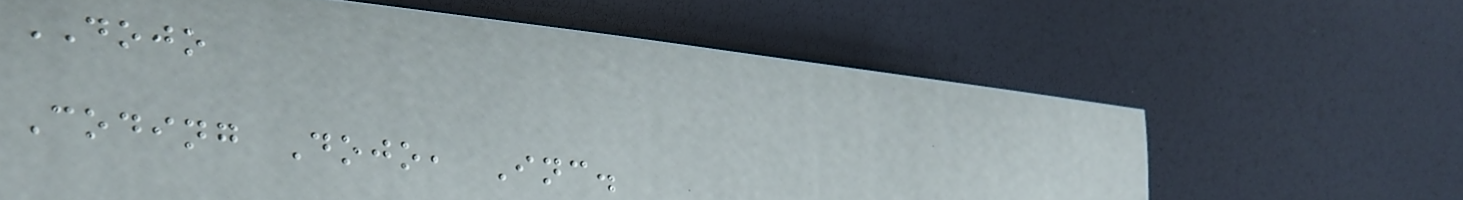DOJO
Coding Dojo, Inc.
